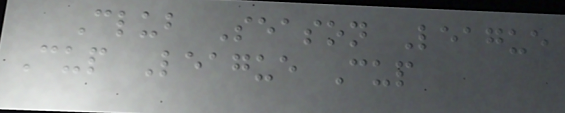Club Season League
Cup League Cup
